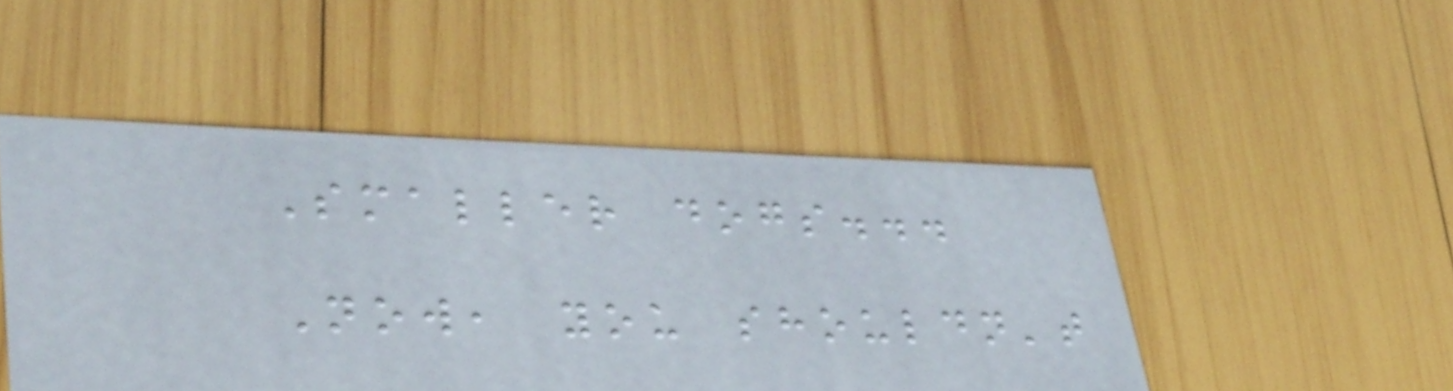Smaller dogs...
Now, you shouldn't
